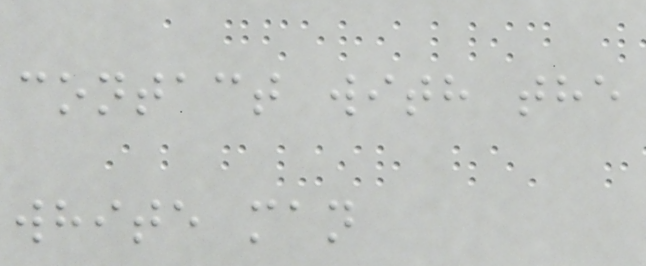contact with the
white man
